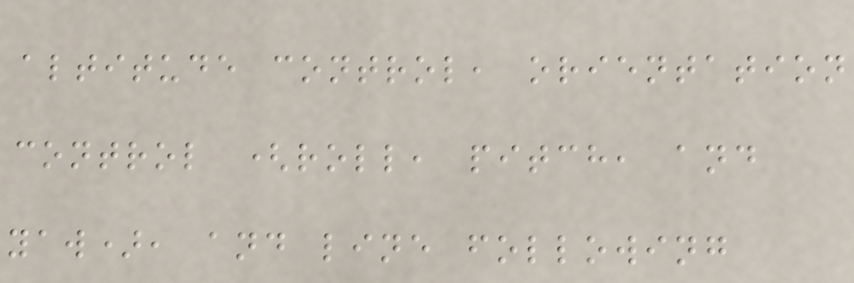altitude control, orientation
control (roll, pitch, and
yaw), and line following
